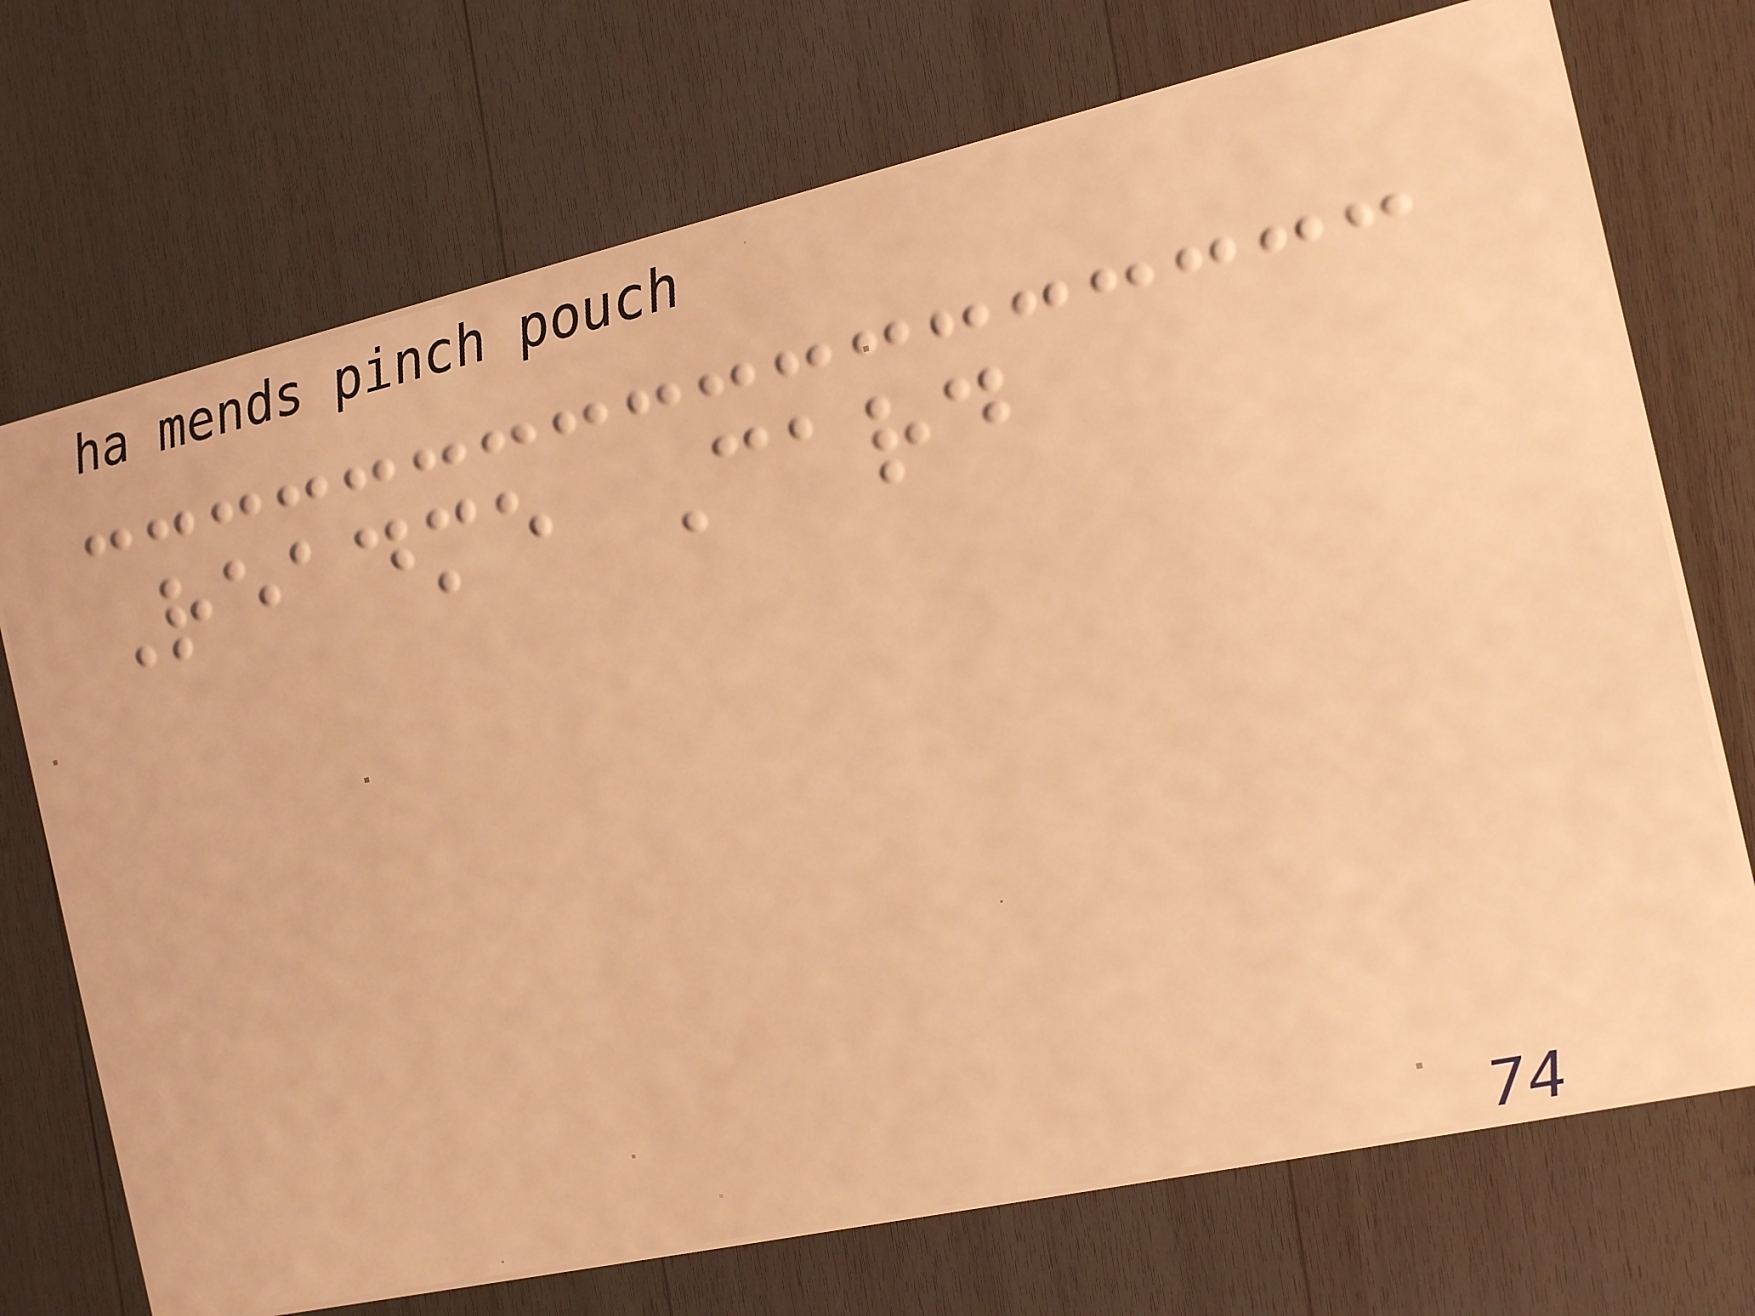Readme Card
